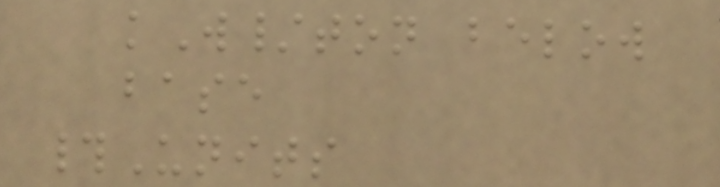kW/ton below
base
#Units
